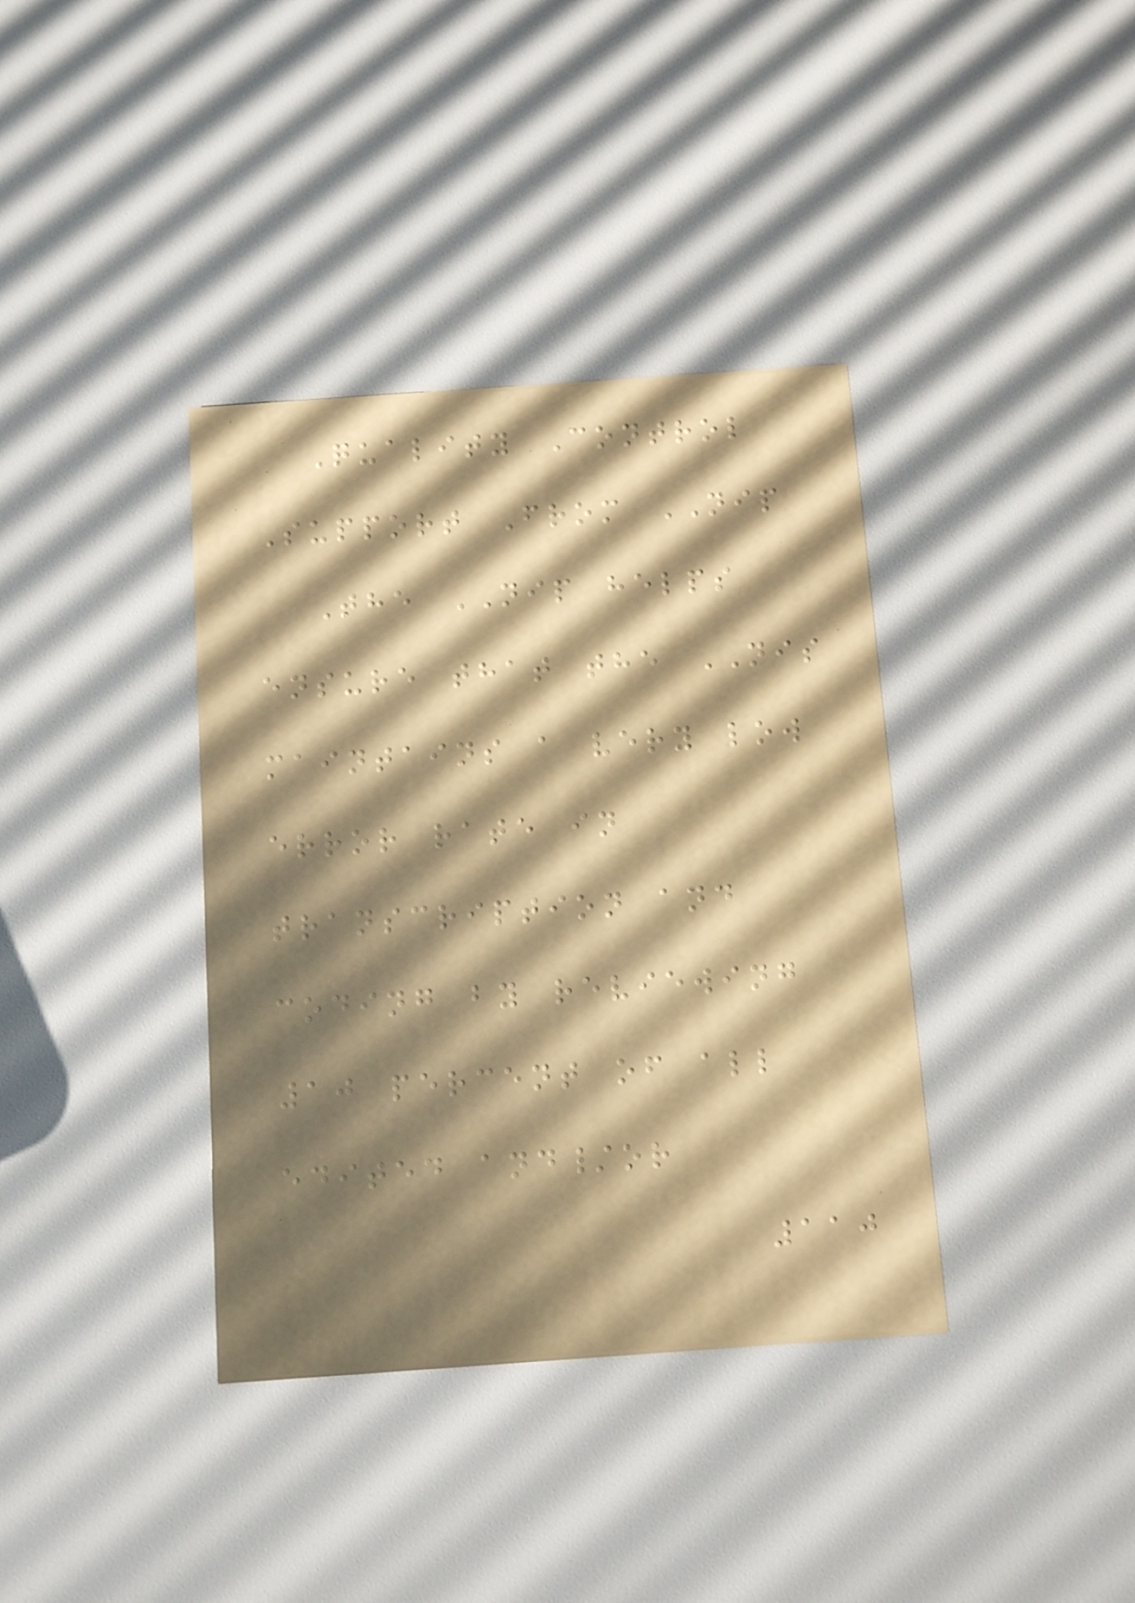Quality Control
Support From NIP
The NIP helps
ensure that the NIS
maintains a very low
error rate in
transcription and
coding by reviewing
10 percent of all
edited and/or
110
